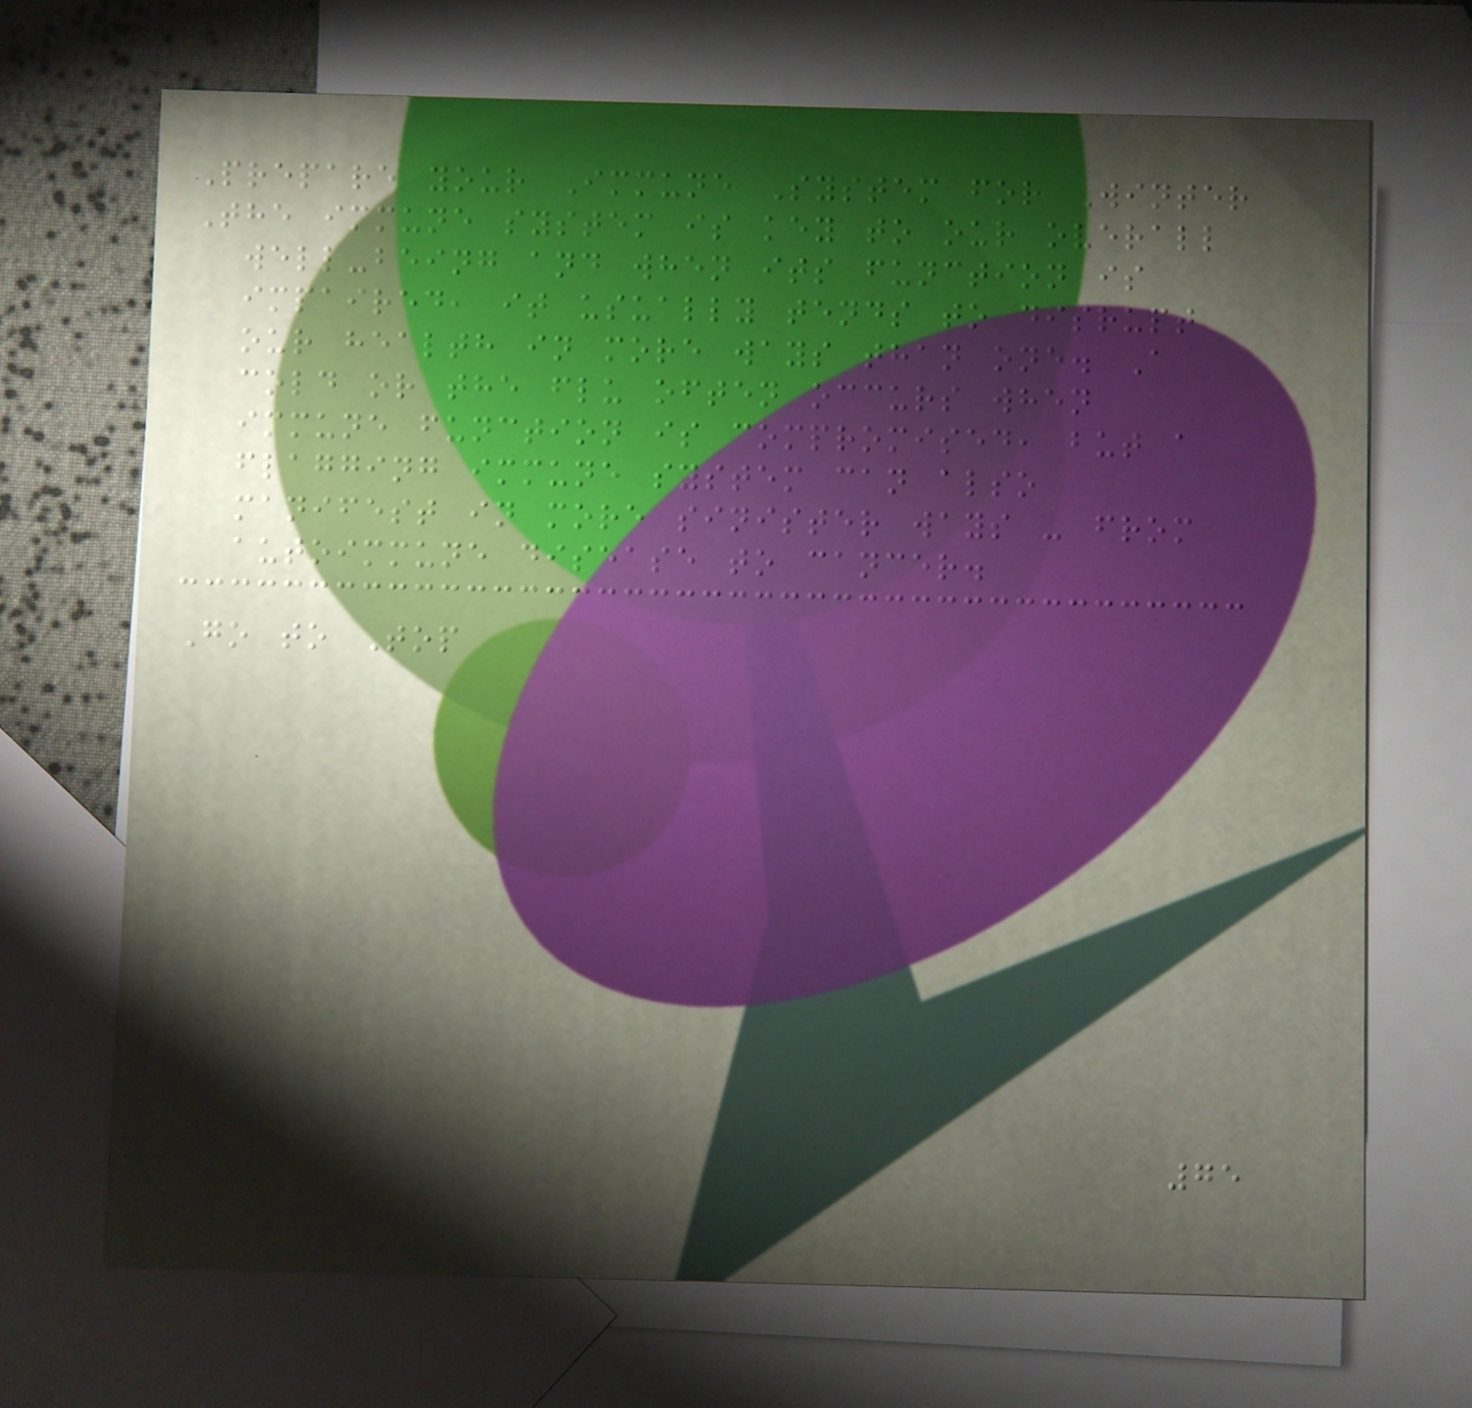Prepare your Immune System for Winter
The immune system is key to our overall
well-being and when its function is
impaired, it usually tends to disrupt
our health in more ways than one. A
cold or the flu often occurs when
immune function is compromised, but a
flagging immune system can also
manifest in more sinister ways - from
autoimmune disease to cancer.
Go to Top
75
